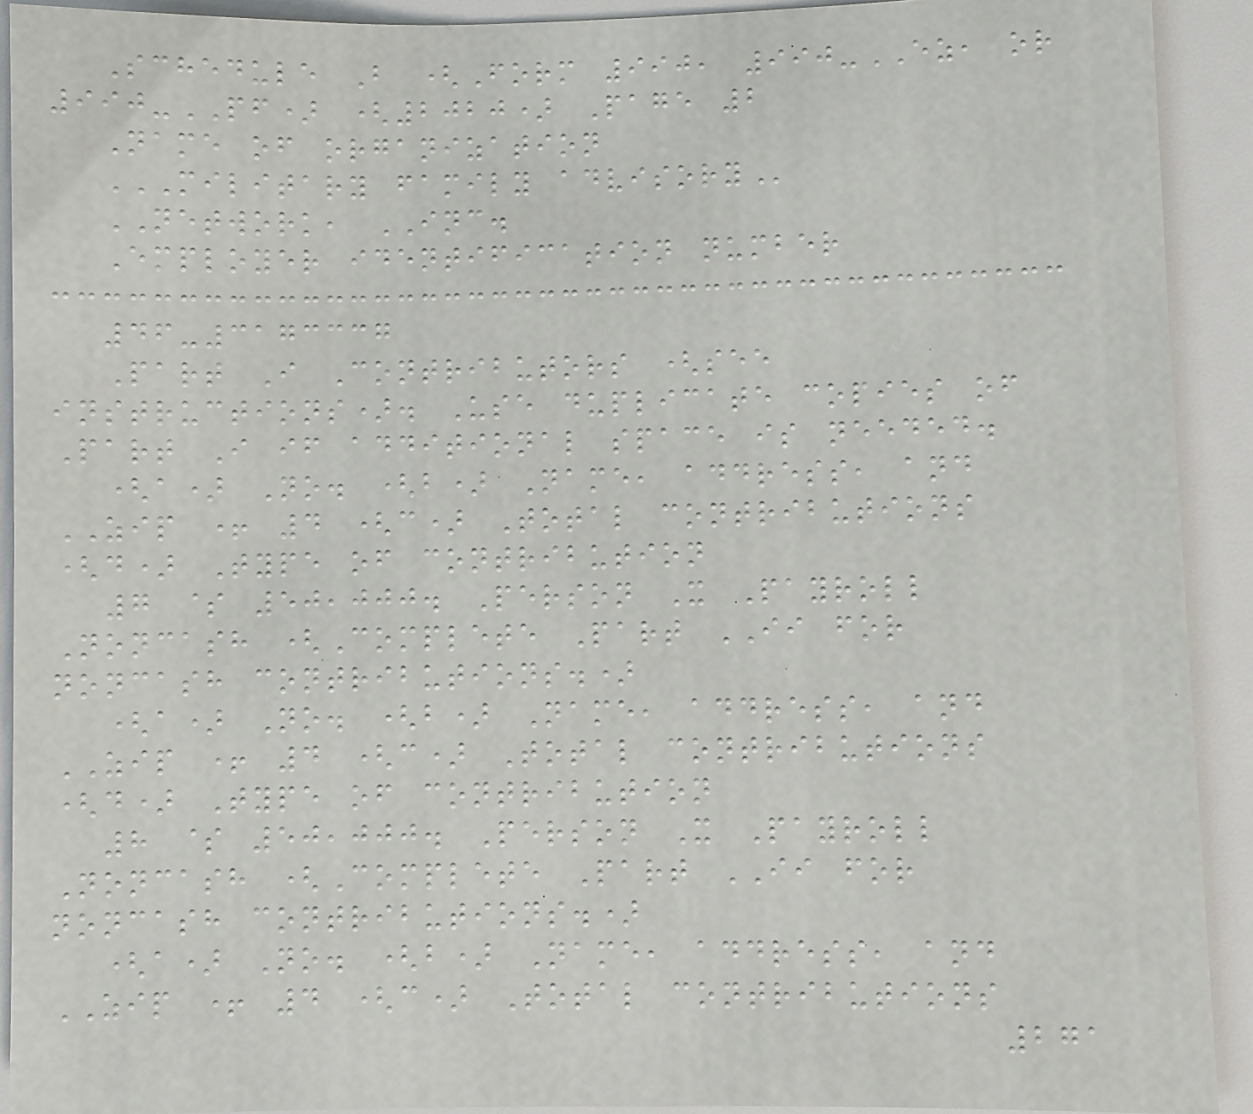Schedule B (Form 990, 990-EZ, or
990-PF) (2020) Page 2
Name of organization
MILITARY FAMILY ADVISORY
NETWORK, INC.
Employer identification number
46-3173337
Part I Contributors (see
instructions). Use duplicate copies of
Part I if additional space is needed.
(a) No. (b) Name, address, and
ZIP + 4 (c) Total contributions
(d) Type of contribution
7 $ 50,000. Person X Payroll
Noncash (Complete Part II for
noncash contributions.)
(a) No. (b) Name, address, and
ZIP + 4 (c) Total contributions
(d) Type of contribution
8 $ 50,000. Person X Payroll
Noncash (Complete Part II for
noncash contributions.)
(a) No. (b) Name, address, and
ZIP + 4 (c) Total contributions
271
